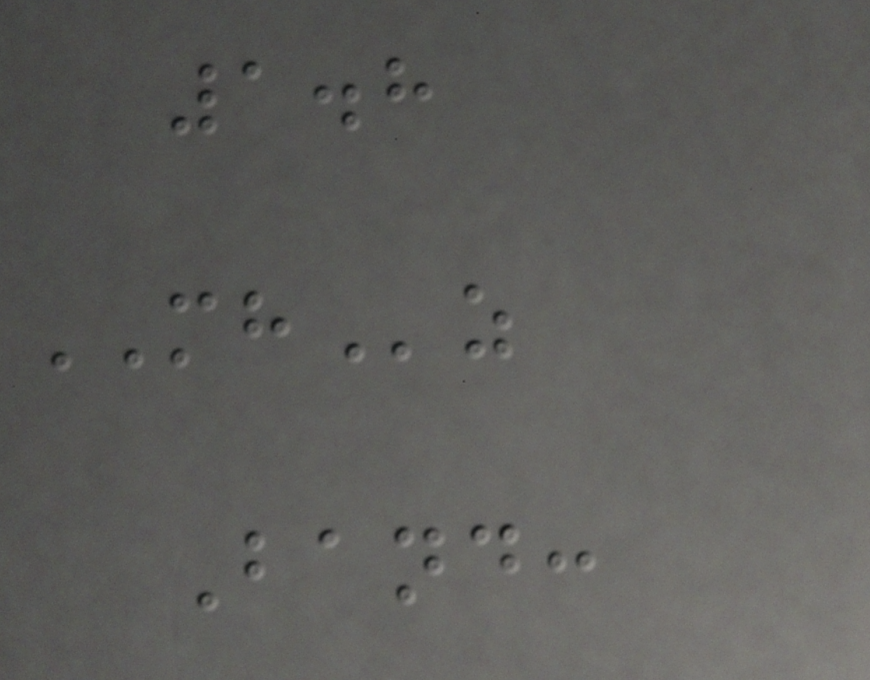1.8
MHz
Band:
